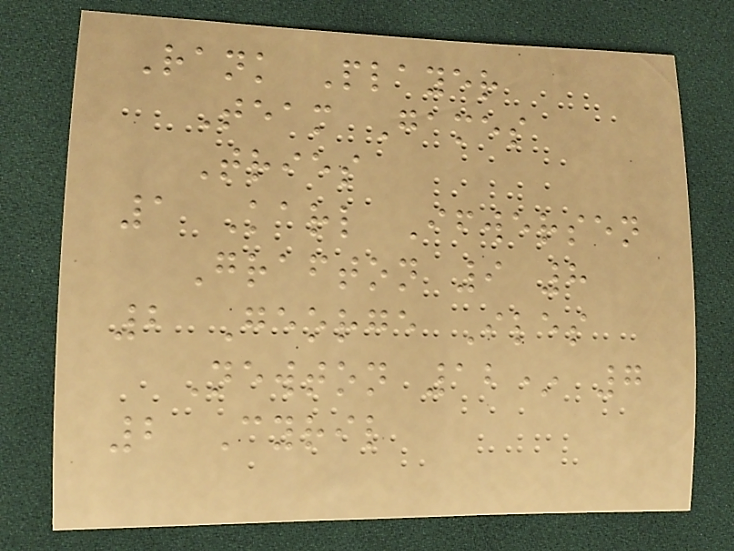Rank Player
Team Games
Tries
1 Karl Ifwersen
Grafton 9 8
2 George Iles
Newton 12* 7
2 Cyril
